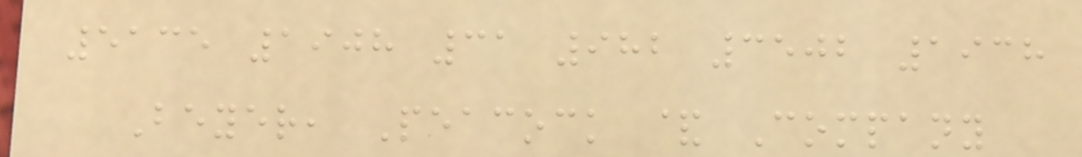5135 1908 31 982 3502 1938
Beyer, Peacock & Company
